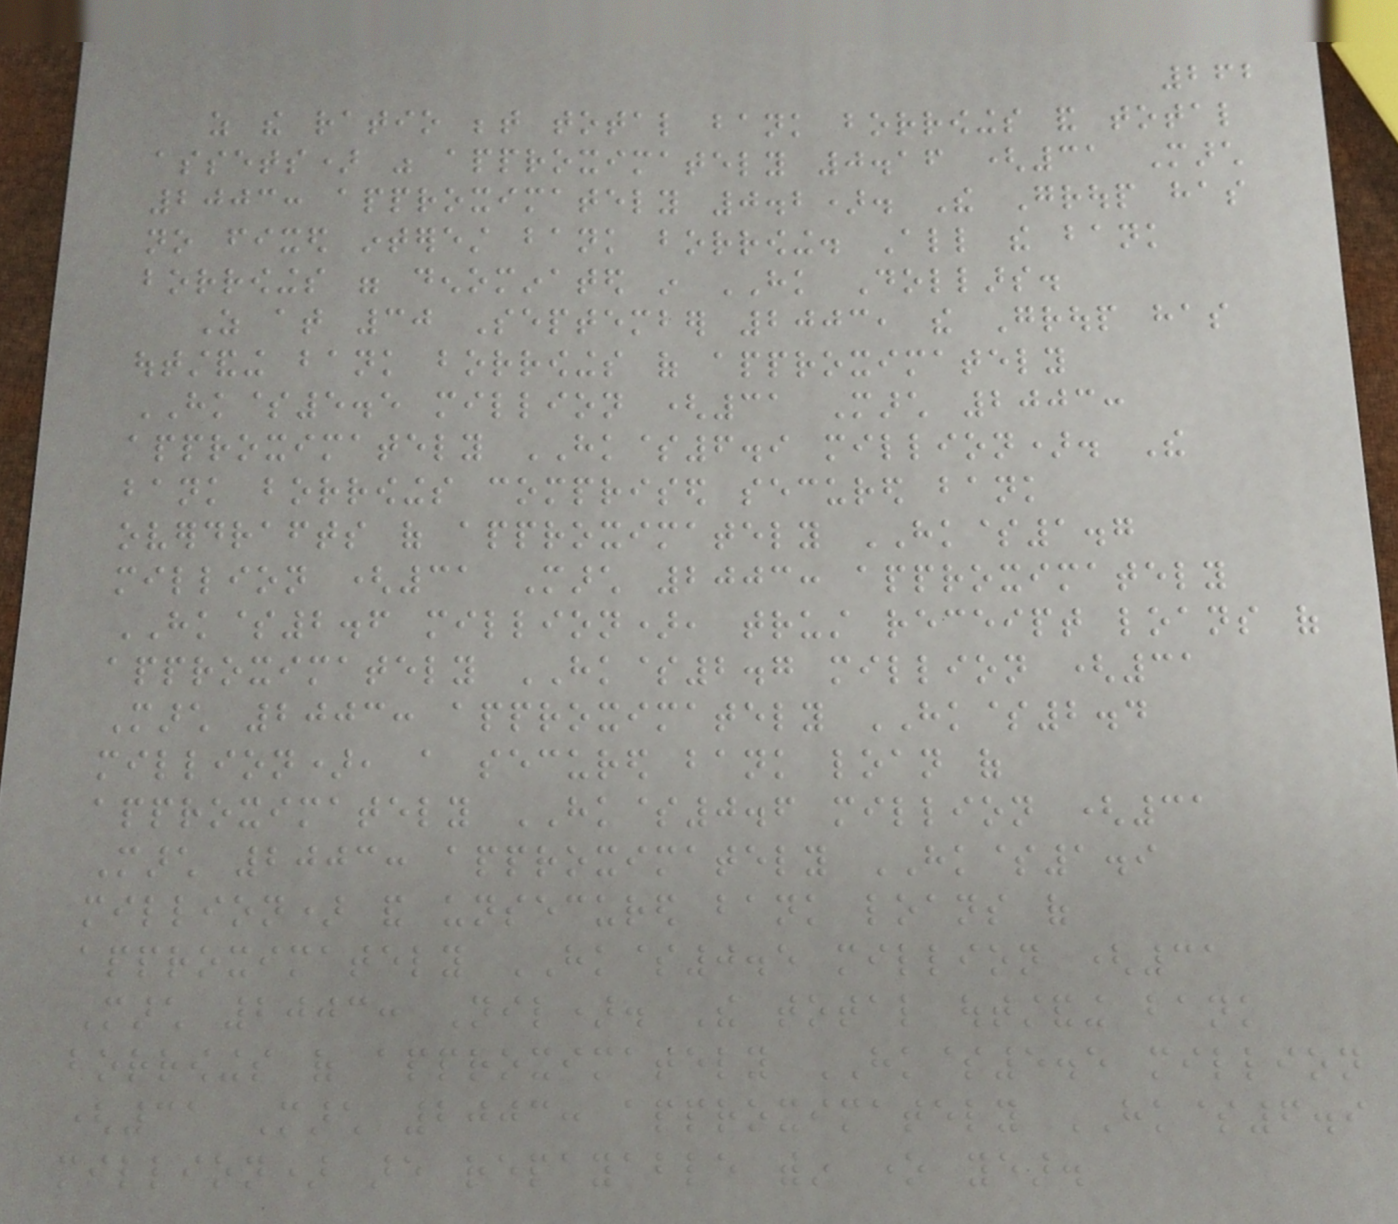262
as the ratio between total bank borrowings and total
assets) was approximately 0.16 (31 March
2003: approximately 0.2). The Group has
no fixed interest bank borrowing. All the bank
borrowings were denominated in HK Dollars.
As at 30 September 2003, the Group has
outstanding bank borrowings of approximately
HK$5.5 million (31 March 2003:
approximately HK$6.9 million). The
bank borrowings comprised secured bank
overdrafts of approximately HK$1.7
million (31 March 2003: approximately
HK$2.6 million), trust receipt loans of
approximately HK$2.7 million (31
March 2003: approximately HK$2.4
million), a secured bank loan of
approximately HK$0.6 million (31
March 2003: approximately HK$1.9
million) and unsecured bank loans of
approximately HK$0.5 million (31
March 2003: Nil). The total outstanding bank
borrowings of approximately HK$5.5 million
(31 March 2003: approximately HK$6.9
million) are repayable within one year.
